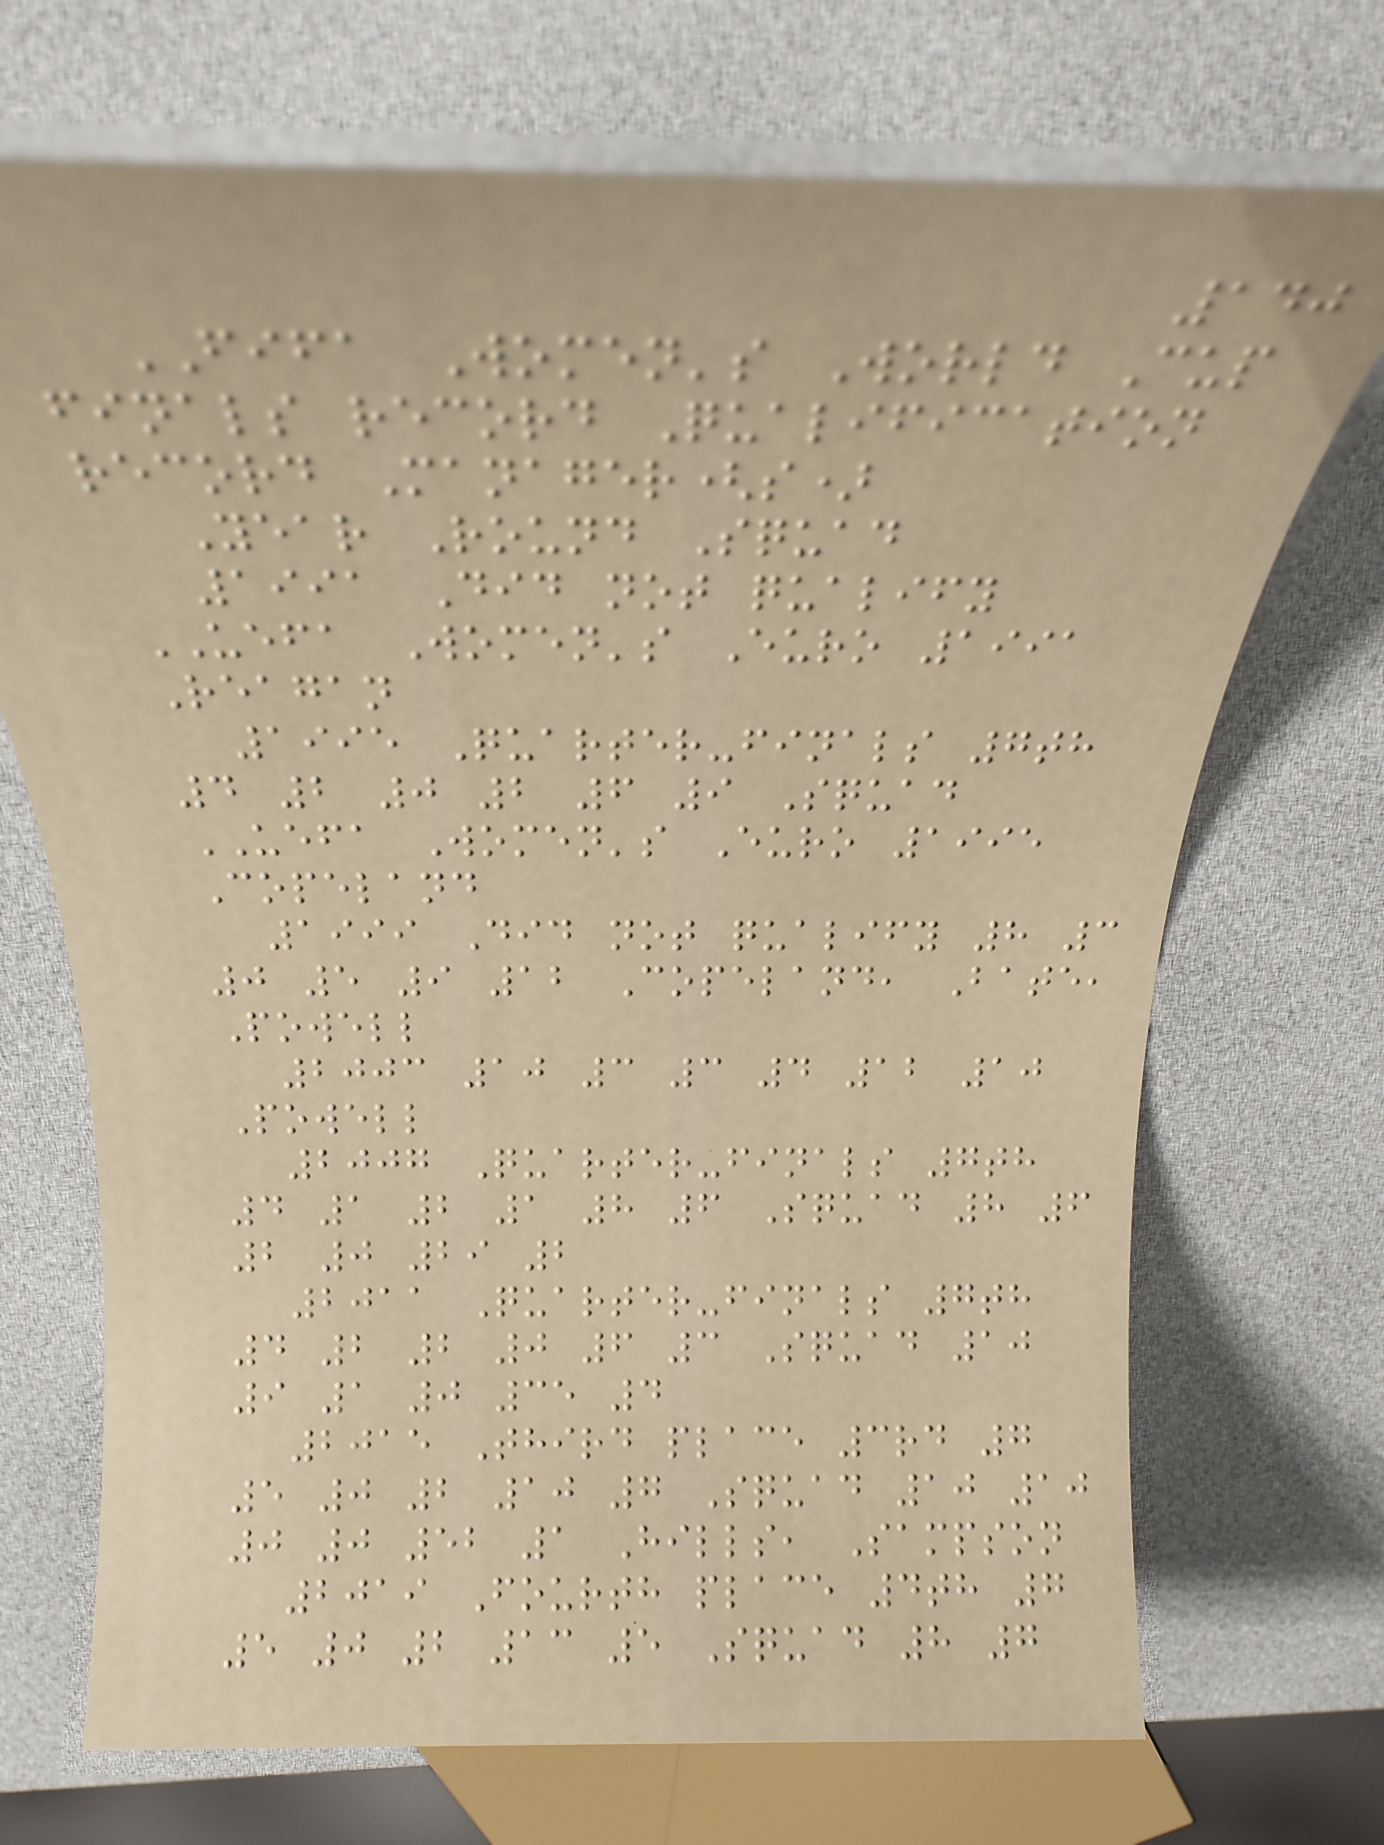140
FIFA Women's World Cup
finals record Qualification
record Manager(s)
Year Round Squad
1991 Did not qualify
UEFA Women's Euro 1991
Reagan
1995 Quarter-finals 7th
4 2 0 2 6 9 Squad
UEFA Women's Euro 1995
Copeland
1999 Did not qualify 8 3
0 5 9 12 Copeland, Bate,
Powell
2003 10 3 3 4 12 10
Powell
2007 Quarter-finals 7th
4 1 2 1 8 6 Squad 8 6
2 0 29 2
2011 Quarter-finals 7th
4 2 2 0 6 3 Squad 10
9 1 0 35 4
2015 Third place 3rd 7
5 0 2 10 7 Squad 10 10
0 0 52 1 Hills, Sampson
2019 Fourth place 4th 7
5 0 2 13 5 Squad 8 7
